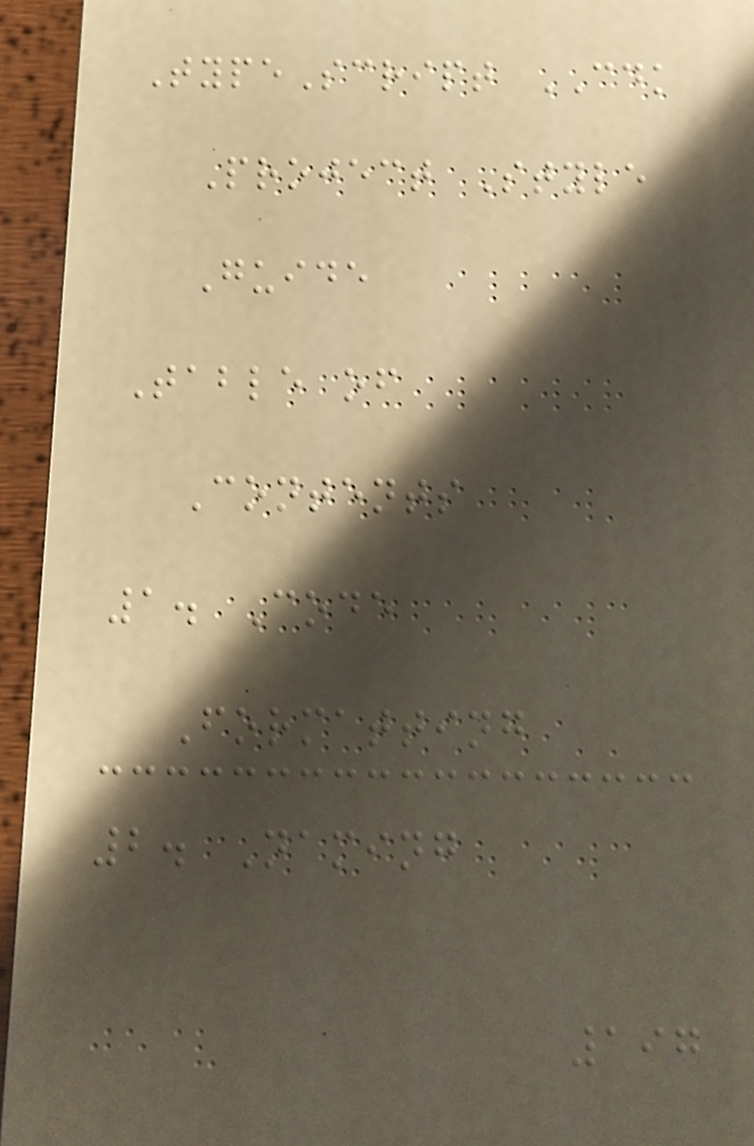TypeScript CDK
Project Style
Guide
Table of
Contents
1. Code
Formatting
2. Naming
197
